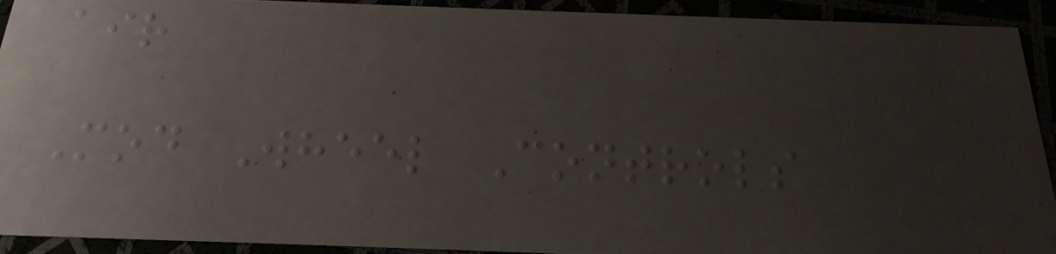air
Mod Wheel Controls
